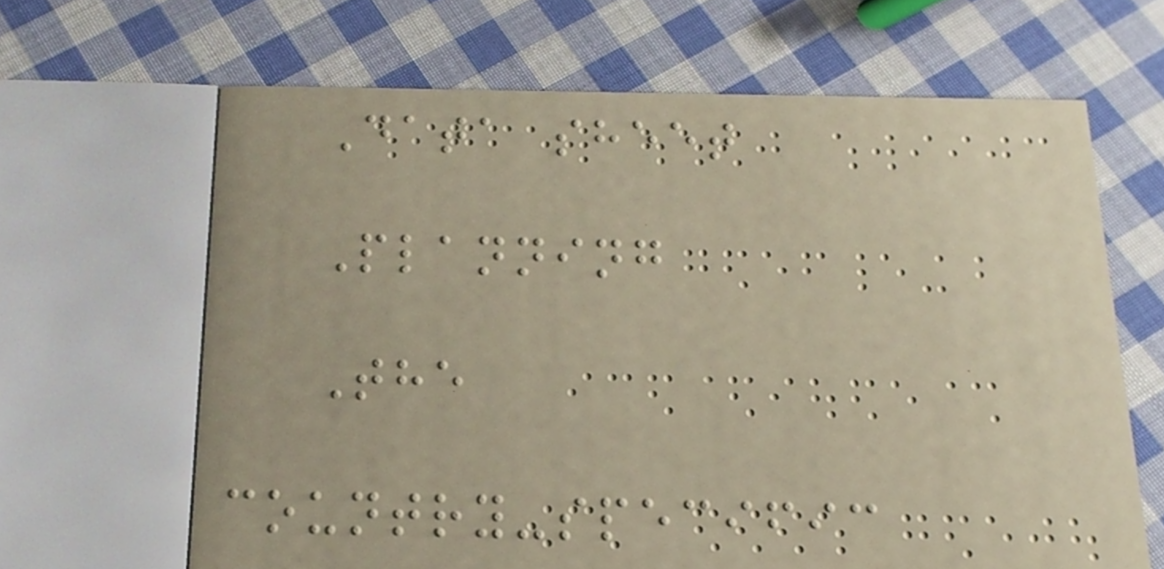Data sheet
Planning
The
country-specific
